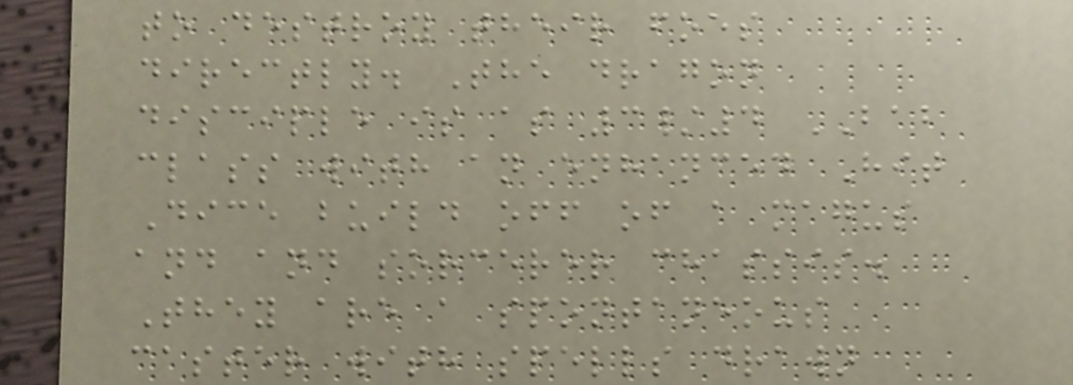to destroy their foes
directly. The dragon
disciple is as 3/4 BAB
class with an enhanced Hit
Dice build off of a magus
and and sorcerer chassis.
They are a spontaneous
caster with spells drawn
